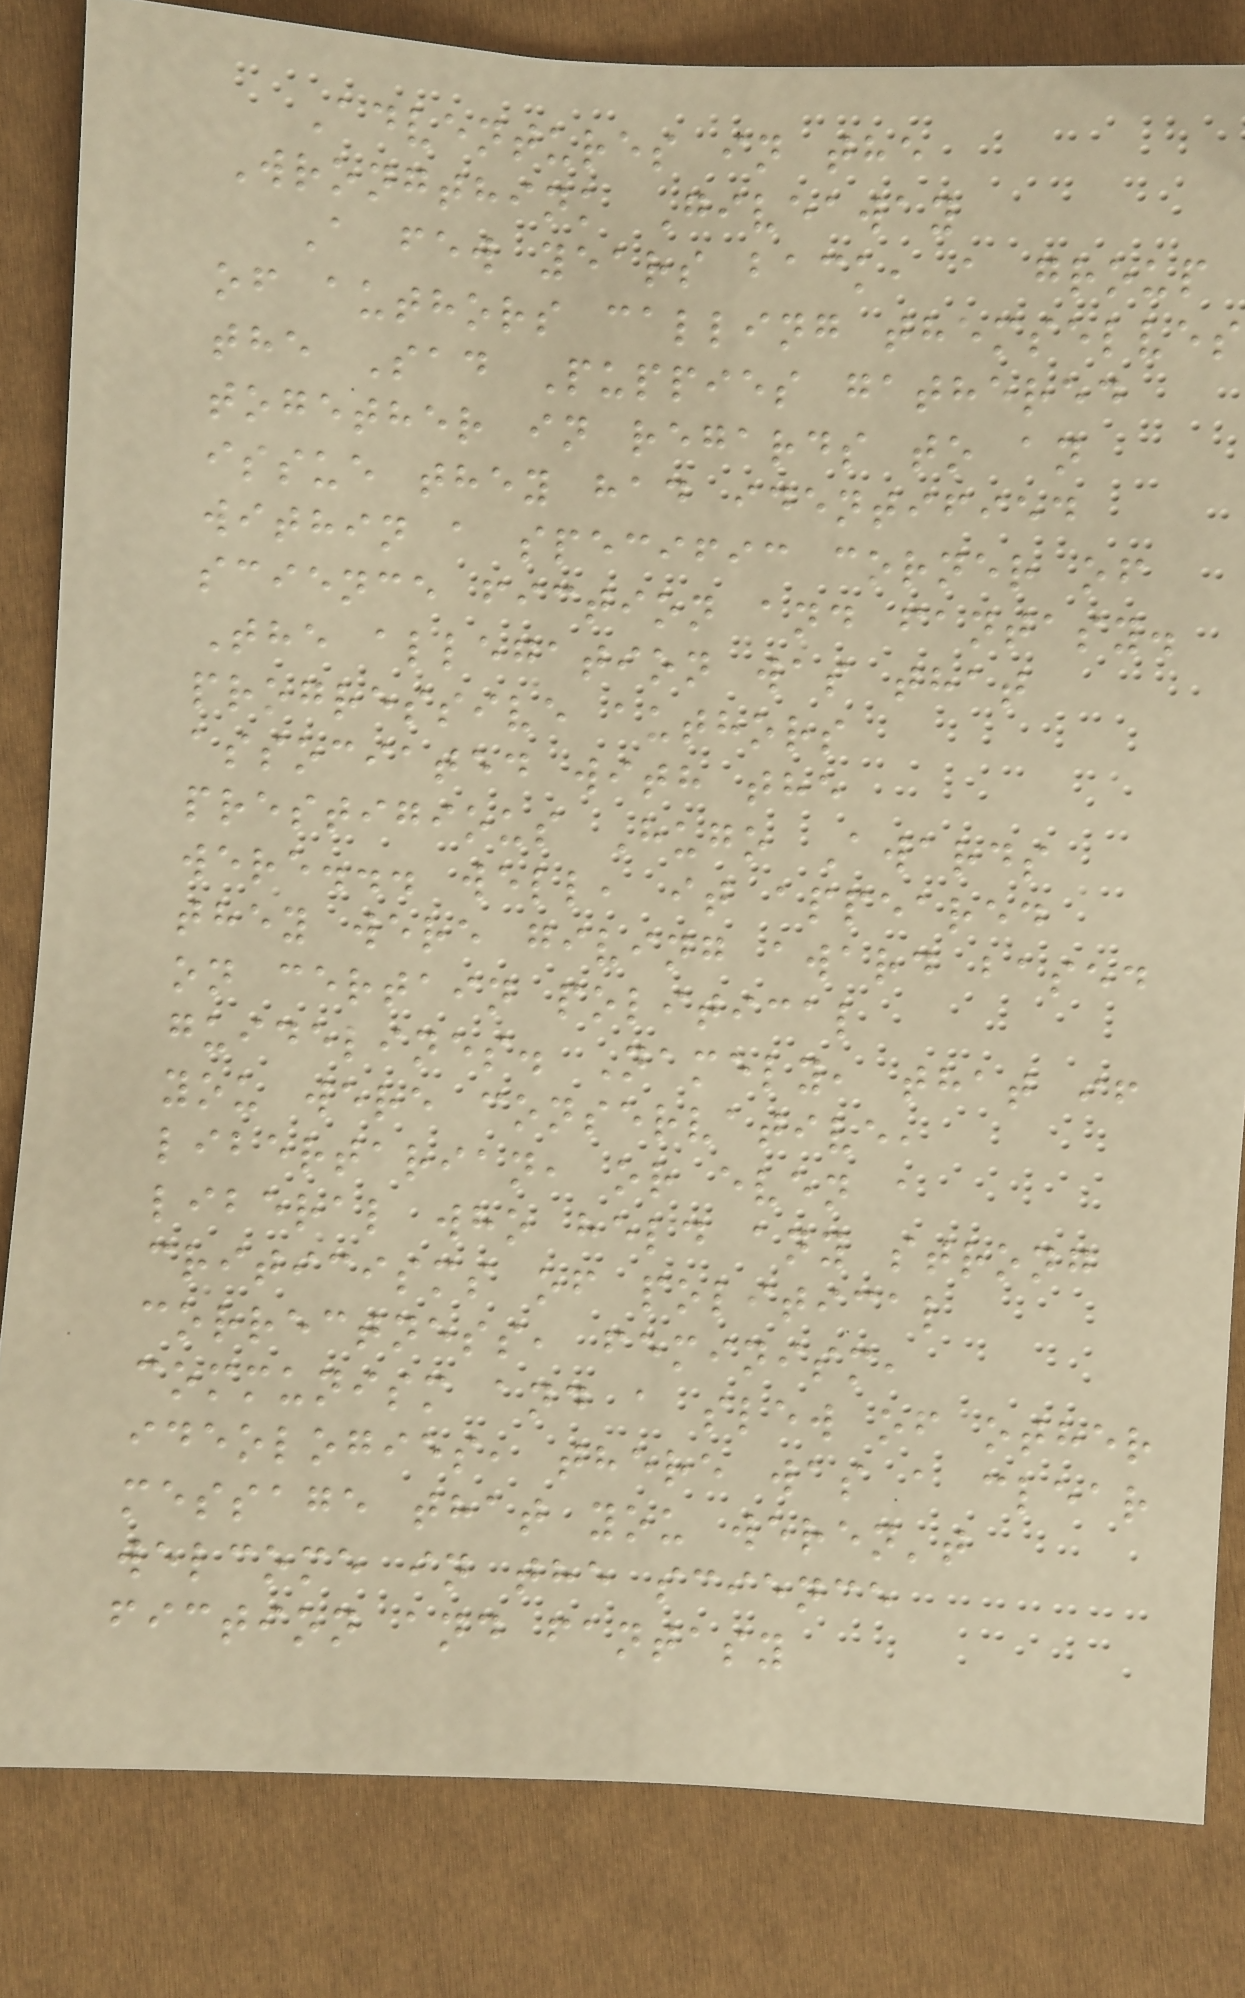Adventures in the
Wrongthink Giveaway
A few years back, a group
of authors calling themselves
the Sad Puppies gathered
together in regards to an
issue they had identified
within a specific corner of
science fiction and fantasy.
The allegation was that
progressive authors
associated with the
prestigious Hugo Awards
were... well, it appeared
they were giving award based
on certain political
guidelines. Namely, that if
you were conservative,
libertarian, or even a
liberal who held any strong
criticisms of political
correctness, feminism,
communism and a slew of other
ideologies, there was a clear
message that you weren't
welcome in the science
fiction and fantasy
